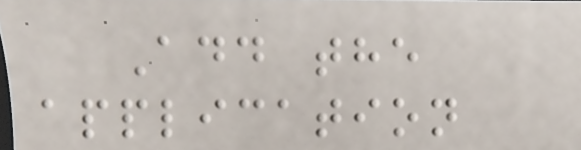Add the
application
